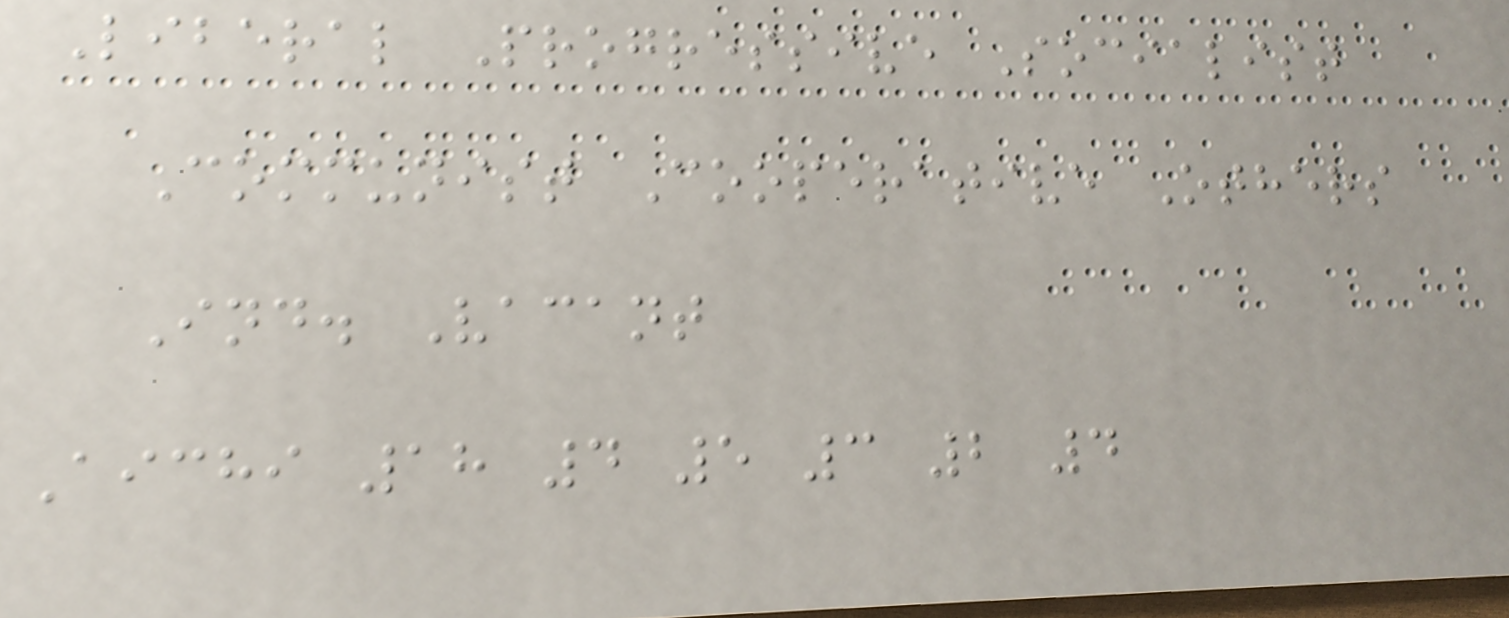Liberal Progressive Socialist
Communist Cooperative Others
Ind. Vacant
Aichi 18 4 5 3 2 4
